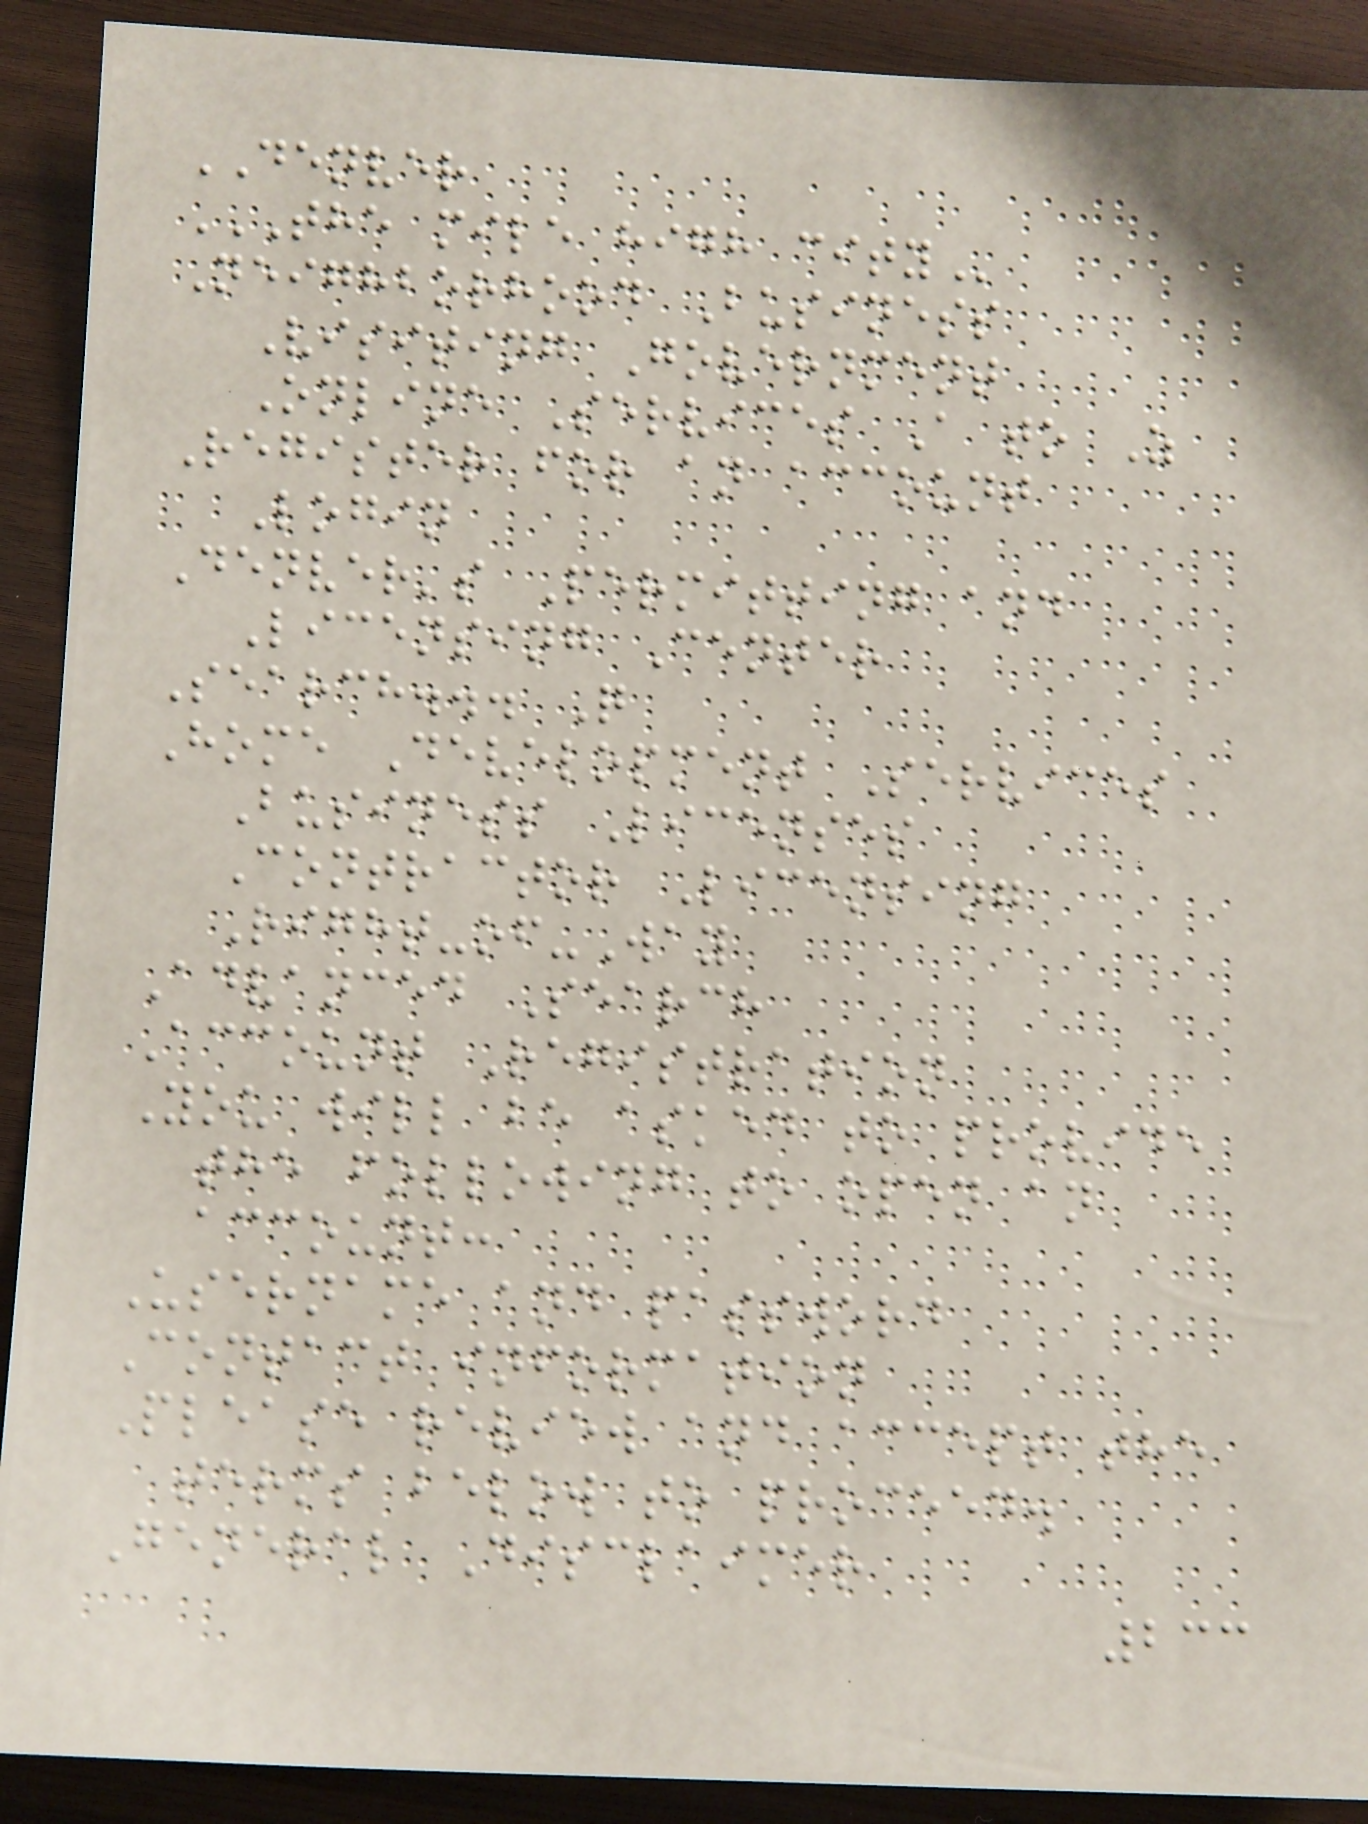DENVER
THE MILE HIGH CITY
Neighborhood Business
Visiting Government
Online Services A to Z
Register for an account
Login
Denver's Permitting and
Licensing Center
Search... Q
Home Development Services
Business Licenses
Contractor Licensing
Right-of-Way
Advanced Search
Account Registration
You will be asked to provide
the following to open an
account:
Username and password
Contact information
Please review and accept the
terms below to proceed.
General Disclaimer
233
